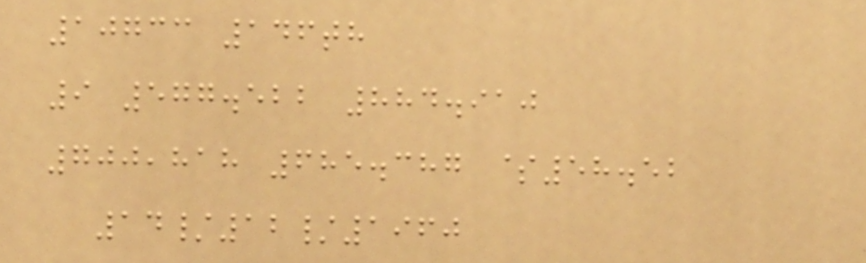10733 146th
9 577.522 884.910
700,818 685.387 $58.52
14/12/1960
